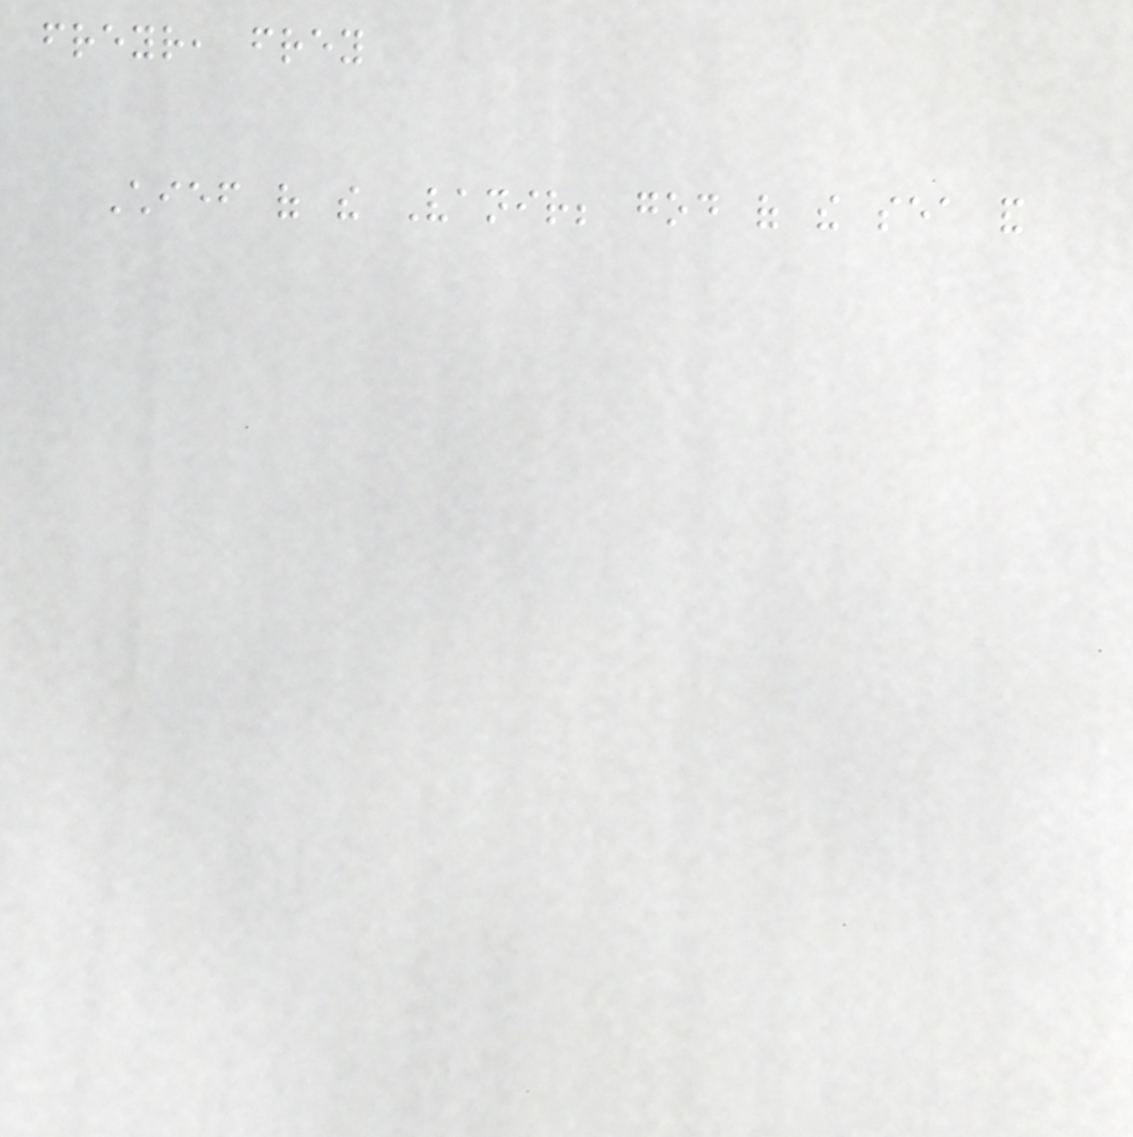freyr, frey
Chief of the Vanir; god of the sea and
